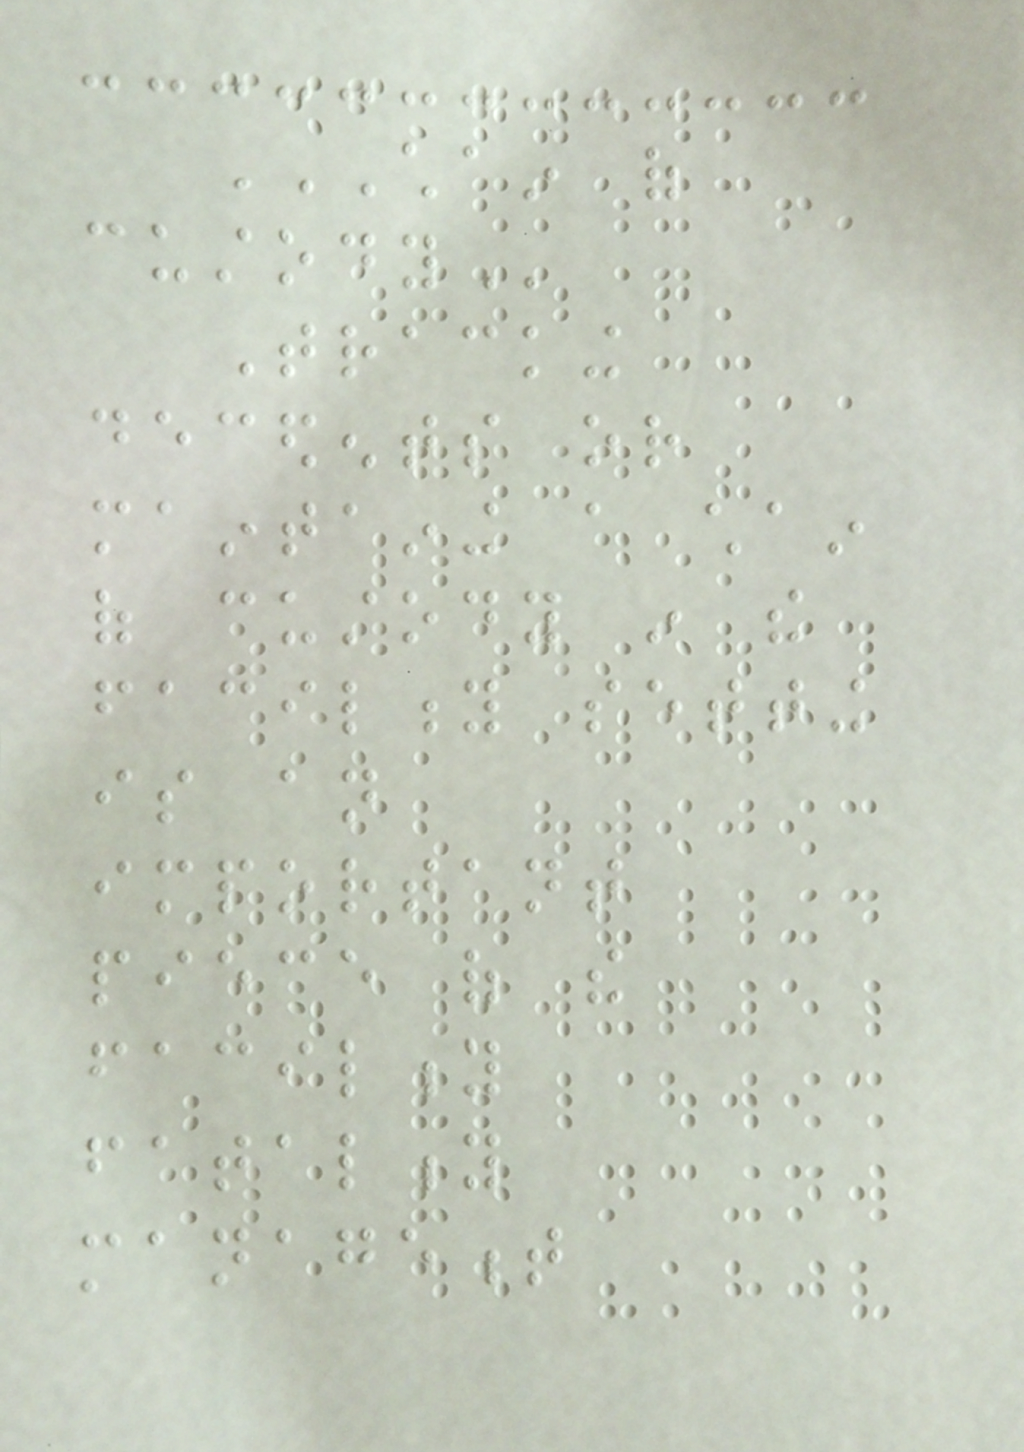CHAIN OF
CUSTODY
Tracking
decedents or
maintaining a chain
of custody in the
facility setting
is an
important
piece of the
facility
fatality
management
